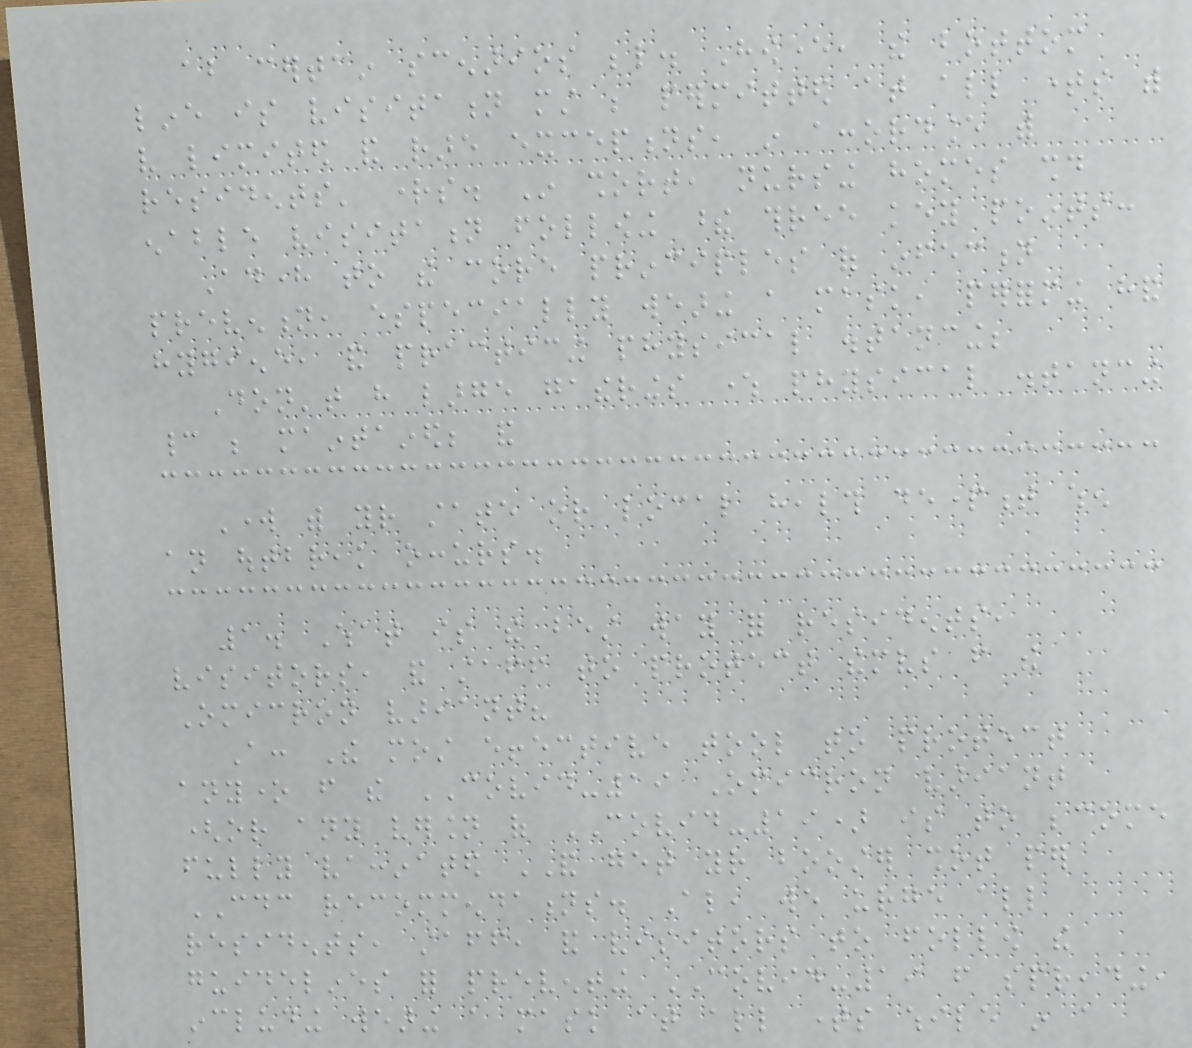about certain scenarios below. However, the bottom
line is visitation must be permitted at all times with
very limited and rare exceptions, in accordance with
residents' rights. In short, nursing homes should
enable visitation following these three key points:
Adhere to the core principles of infection
prevention, especially wearing a mask, performing hand
hygiene, and practicing physical distancing;
Don't have large gatherings where physical distancing
cannot be maintained; and
Work with your state or local health department when
an outbreak occurs.
1. What is the best way for residents,
visitors, and staff to protect themselves from the
Omicron variant?
A: The most effective tool to protect
anyone from the COVID-19 Omicron variant
(or any version of COVID-19) is to become
fully vaccinated AND get your booster shot per
CDC recommendations. Also, we urge all
residents, staff, and visitors to follow the
guidelines for preventing COVID-19 from spreading,
including wearing a mask at all times while in a
